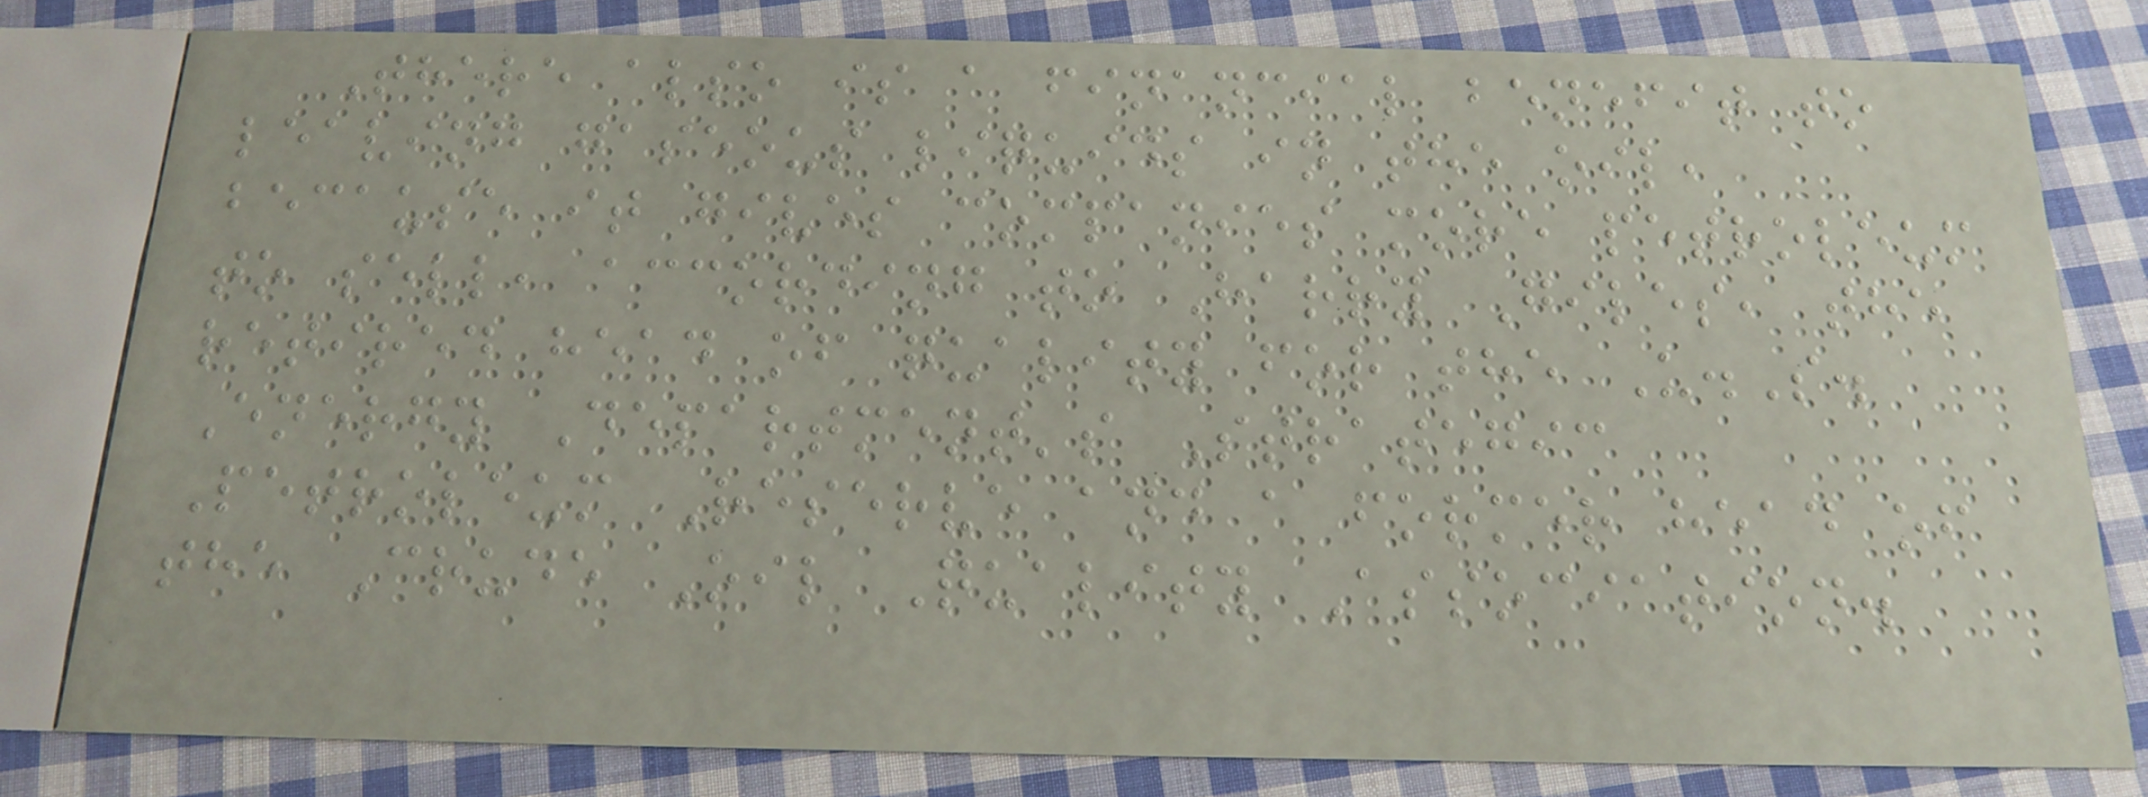There also is a financial benefit to
leaving gaseous liquids in the oil,
because it gives companies more petroleum
to sell, according to Harry Giles, the
retired head of quality for the U.S.
Energy Department's Strategic
Petroleum Reserve and a former head of
the Crude Oil Quality Association.
